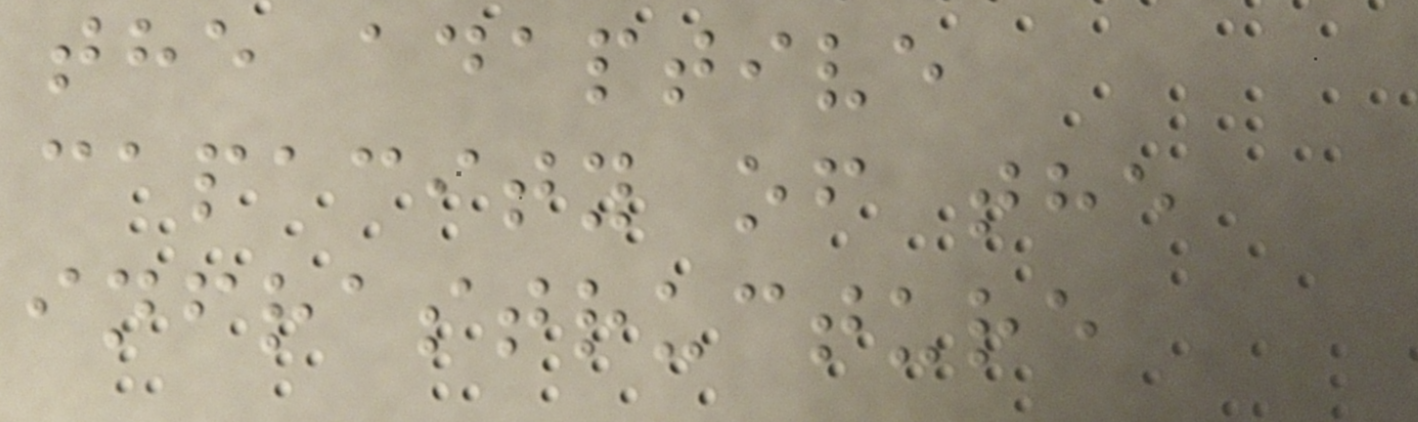the adaptive
capacity of the
infrastructure
